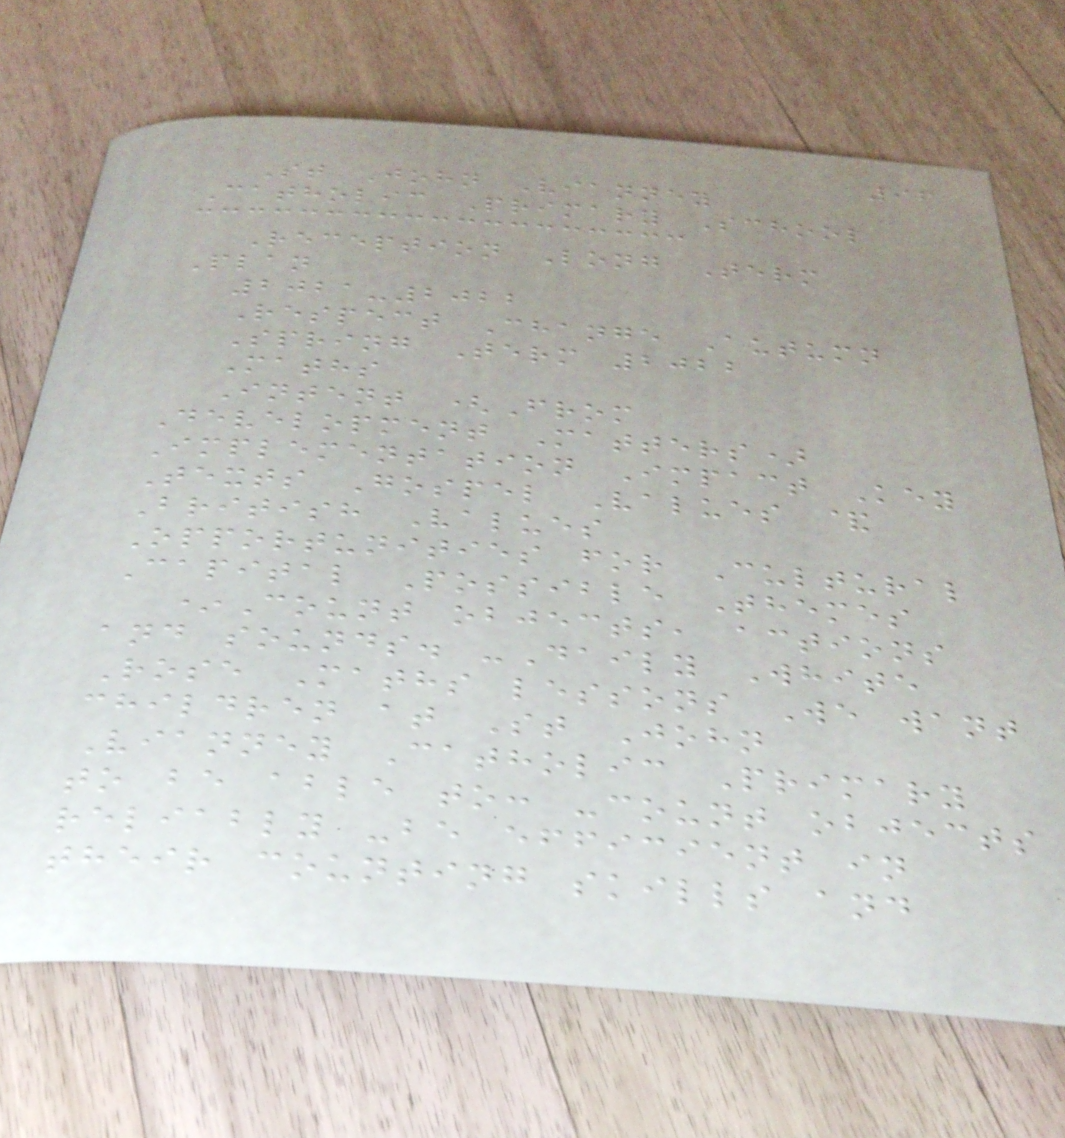96
St John Vianney
Catholic Primary School
Reception Long Term
Plan
2021-2022
Respect Change Autumn
Spring Term 2022
Maths
Intent (From
Development Matters)
Implementation Impact Key
Texts Gospel Values &
British Values
Opportunities for Cultural
Capital Possible Themes
*Count objects, actions
and sounds. -Daily White
Rose Maths lessons We want
children at St John
Vianney Catholic Primary
to be able to: -count objects
reliably -be efficient in
their counting skills and
